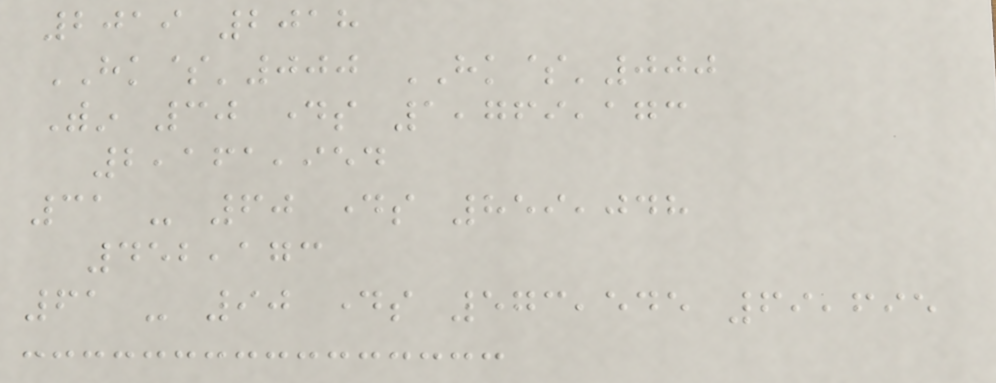2019 2018
HK$'000 HK$'000
Within 30 days 1,769,173
2,161,954
31 - 60 days 859,048
452,173
61 - 90 days 573,545 69,695
